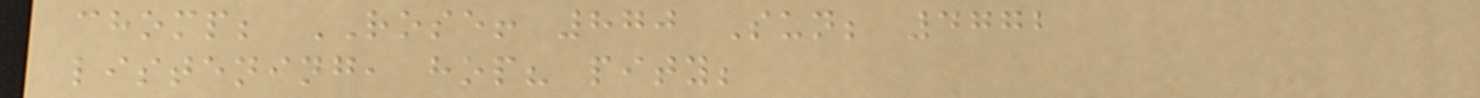chomp; ROSE! 870 Sun; 4772
listening, hop? pity;
